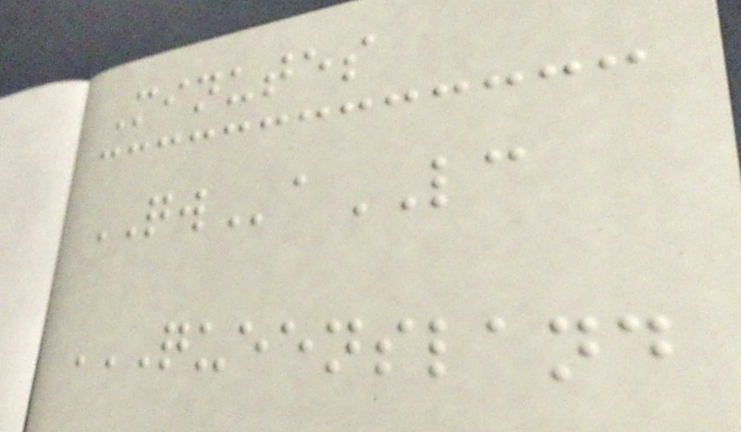Minutes
QWaLC
QUEENSLAND
